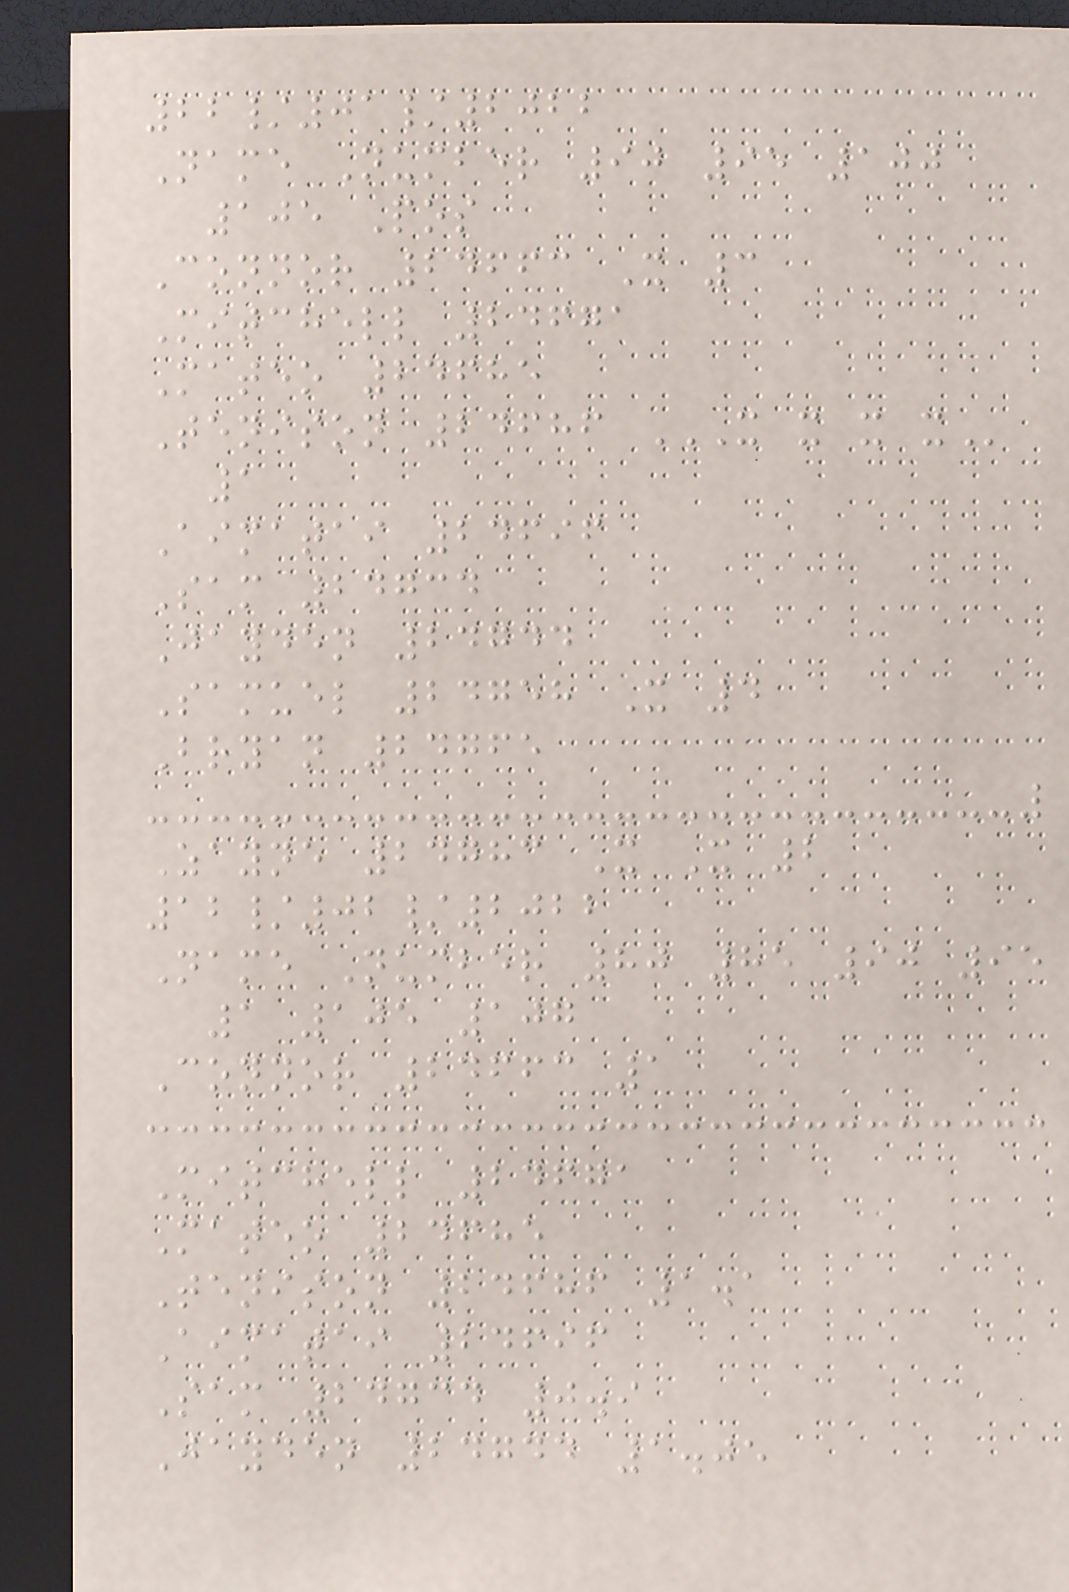22/01/2022
Name Number 90 95 100
105 Pos
Connor 24663 X 3
Mitchell 24671
Mateo 24685
Tenison 24686 X X X X
1
Aimatai 24696
Sam 24734
Jayden 24744
Samuel 24758 X 4
Bryan 24765
Zayne 24783 X X 2
12/02/2022
Name Number 80 85 90 95
1 105 107
Connor 24663 1
Mitchell 24671
Mateo 24685
Tenison 24686 1.1
Aimatai 24696
Sam 24734 0.9
Jayden 24744 1.05
